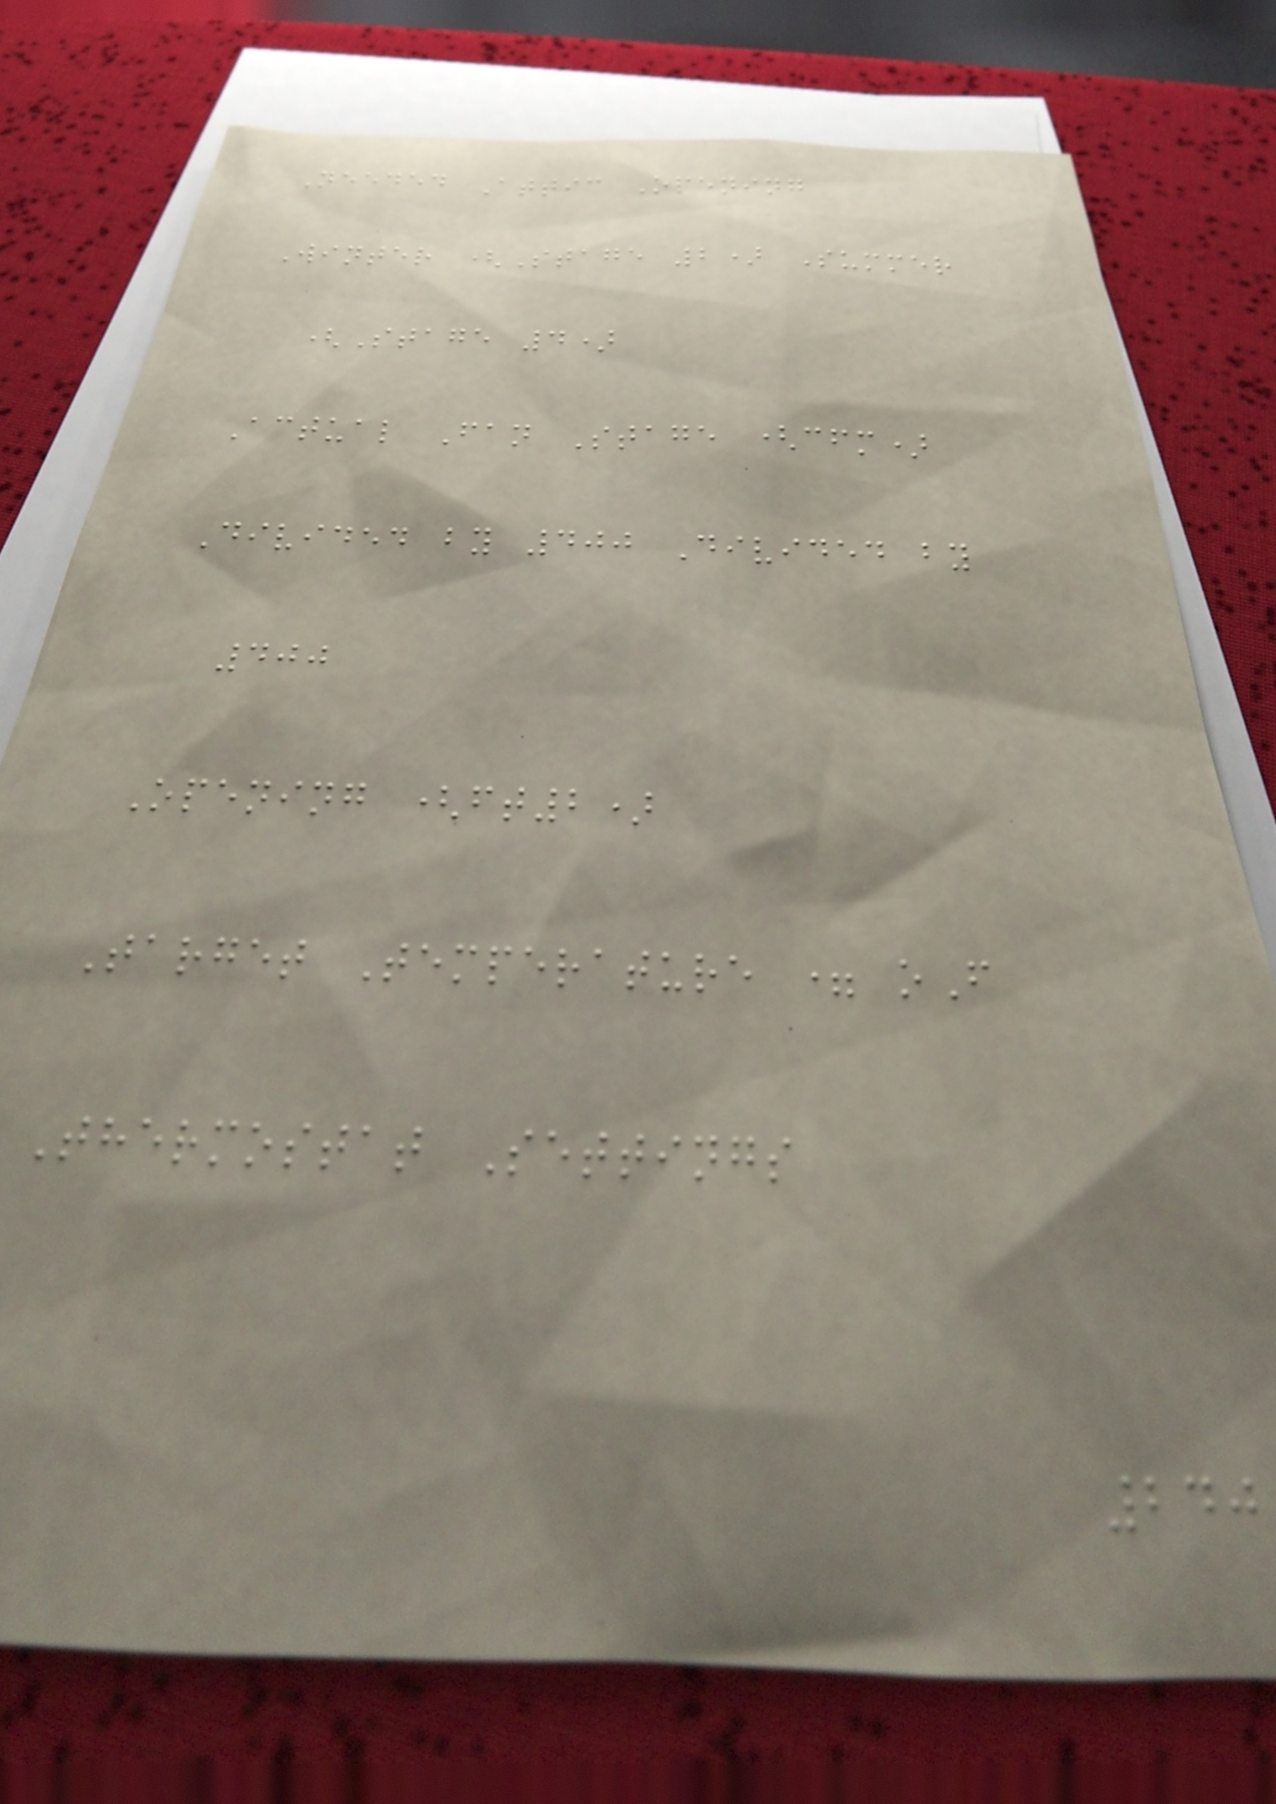Needed Attic Opening
Winter (Stage 2) Summer
(Stage 4)
Actual Fan Stage (cfm)
Divided by 400 Divided by
400
Opening (ft2)
Target Temperature = oF
Thermostat Settings
240
